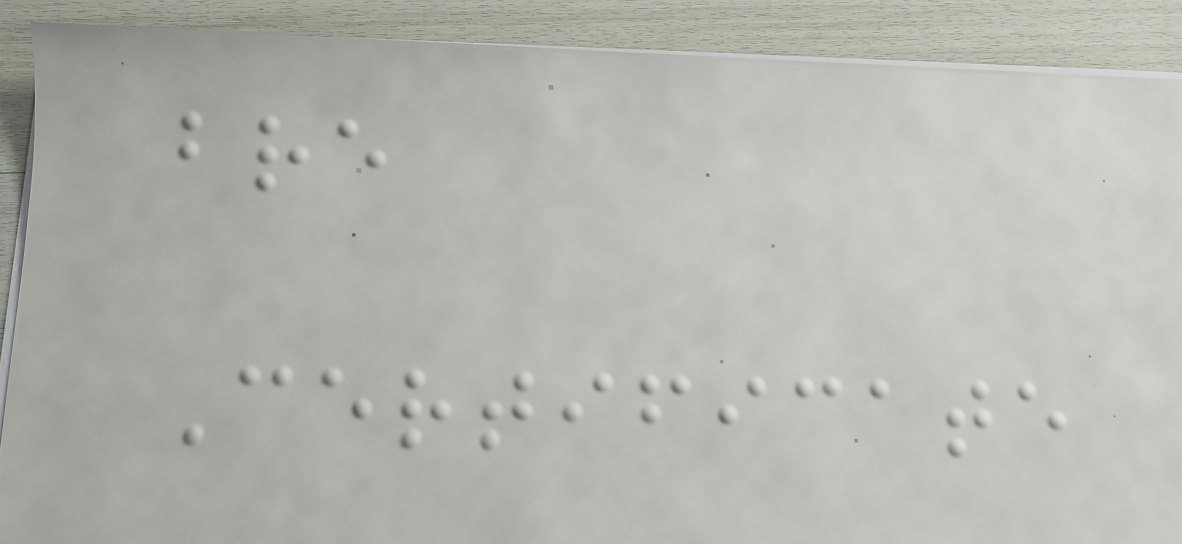bre
Certificate
